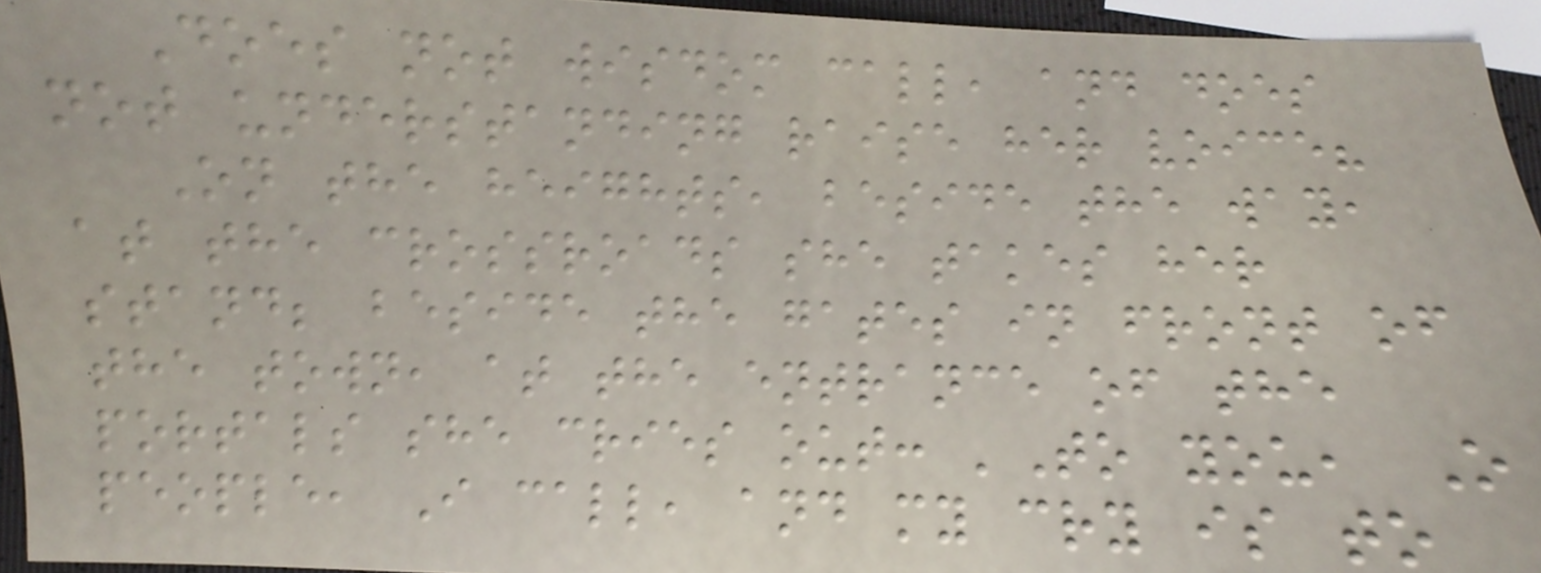Does not wisdom call, and does
not understanding raise her voice?
On the heights, beside the way,
at the crossroads she takes her
stand; beside the gates in front of
the town, at the entrance of the
portals she cries out: 'To you, O
people, I call, and my cry is to
